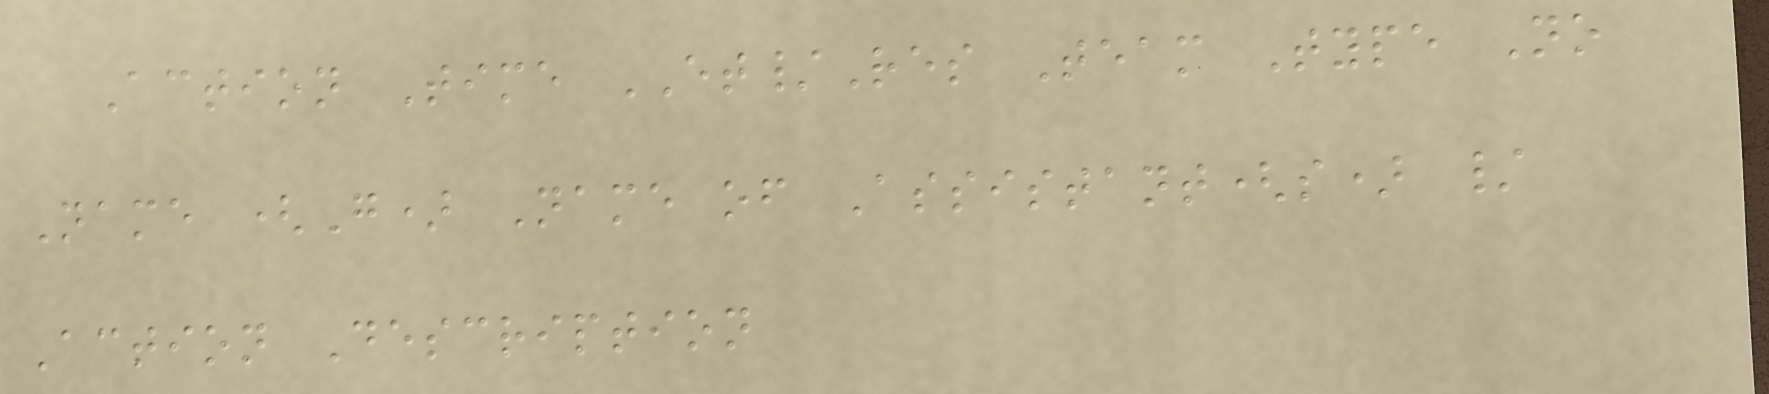Action Time ET/Res Team Type No
Name (G) Name of Assistant(s) /
Action Description
